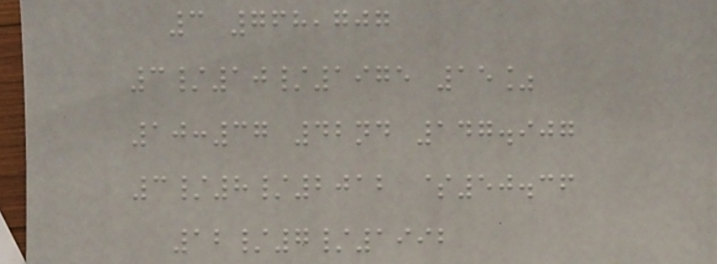3 768,707
3/10/1975 15%
10:37 42nd 147.907
3/8/2012 $50.36
12/7/1992
